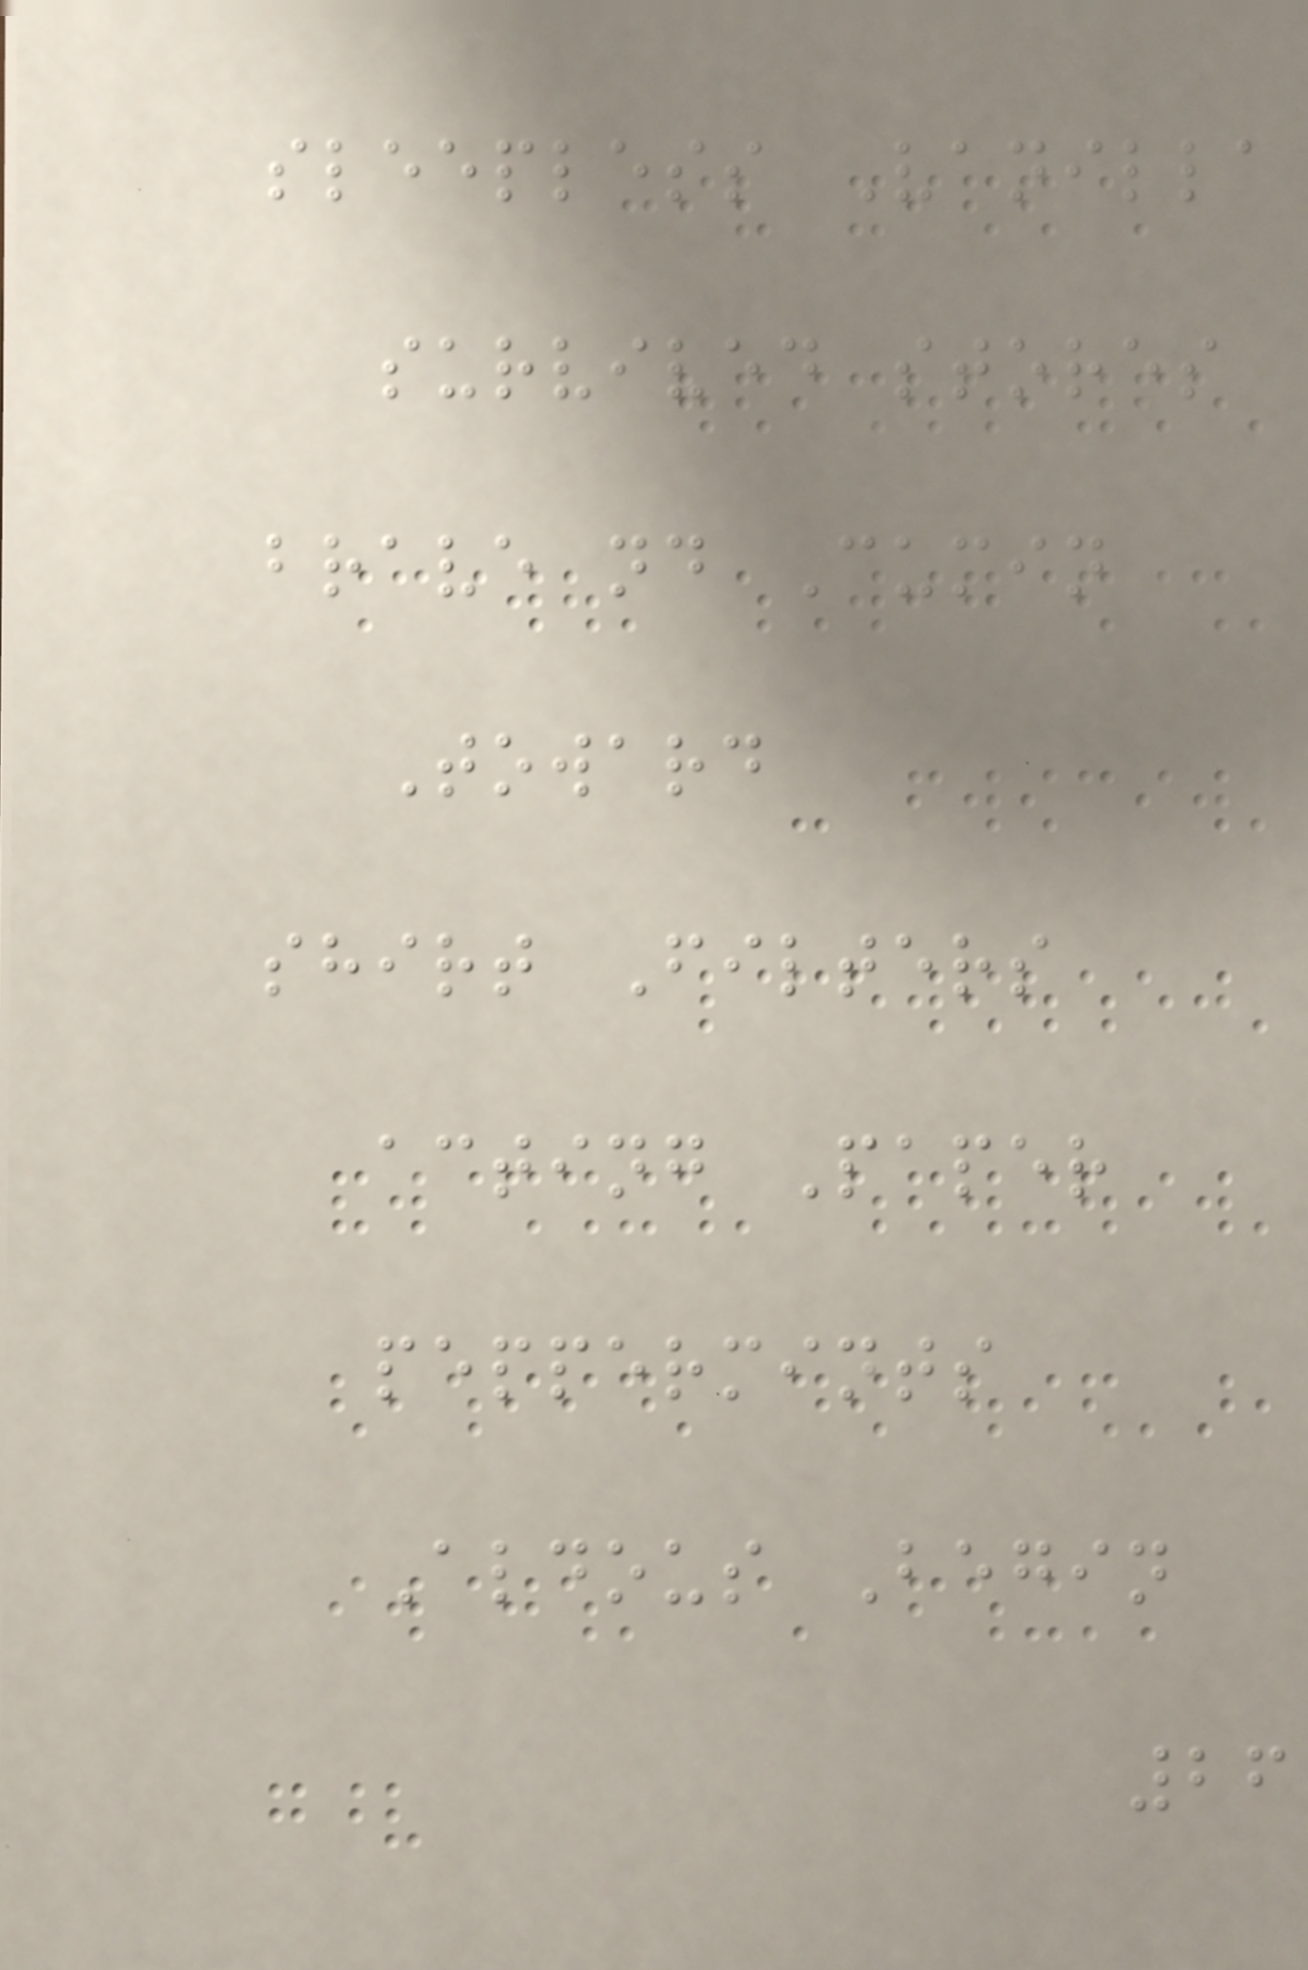sleepless Vanilla
survived stores
brave nd Cumin
Toward
shirt Filters
acting Paper
peppermints
Aldous Begin
26
